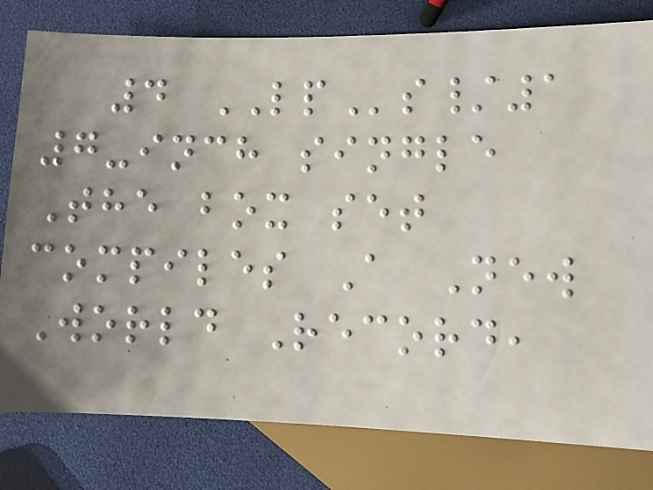4 LPs/1
7-inch single
The box set
compiles A New
World Record,
